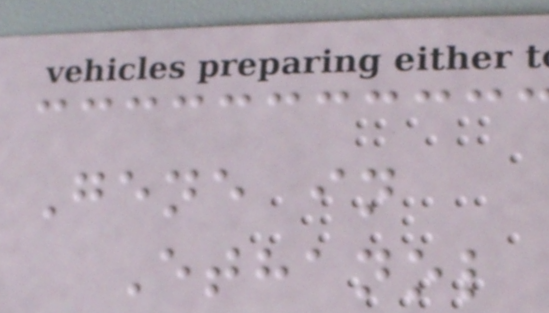Gene in
Ethanol
